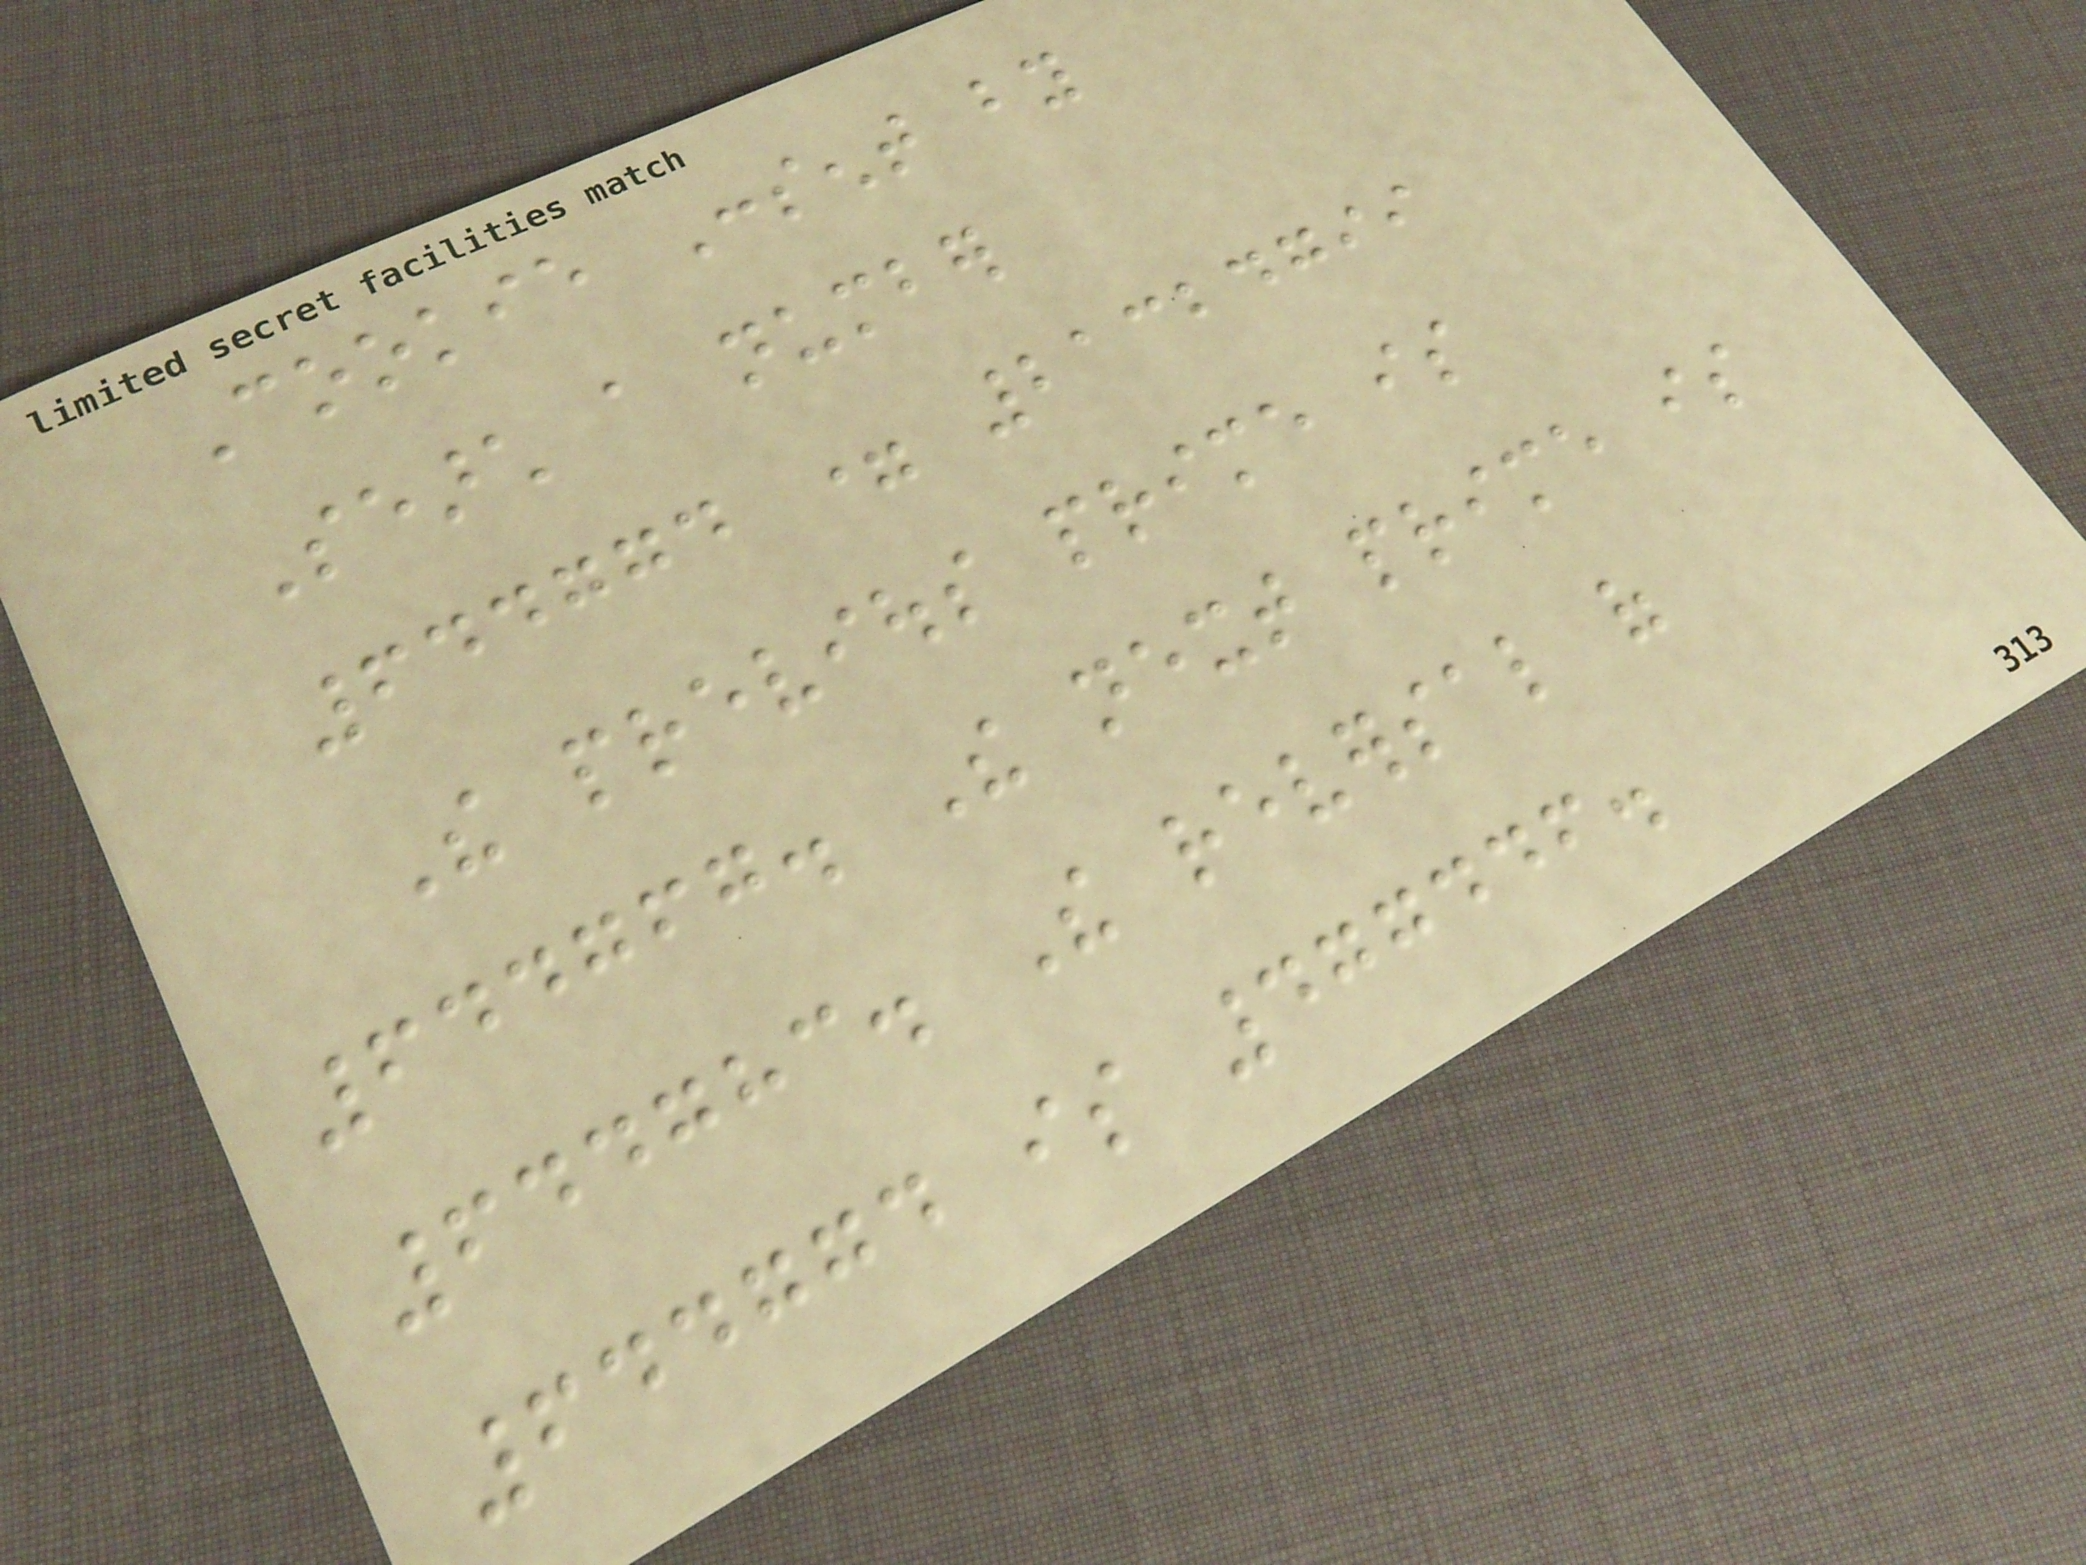Cookie Consent by
Search a number
644774 = 21324799
The previous prime is
644767. The next prime is
644783. The reversal of
644774 is 477446.
